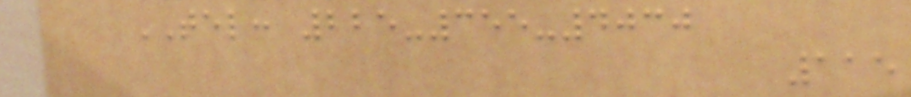TEL: 225-355-4030
115
